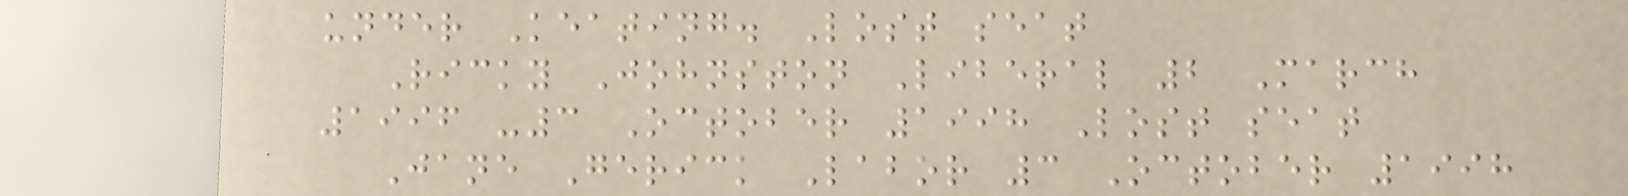under Keating. Lost seat
Ricky Johnston Liberal 2 March
1996 -3 October 1998 Lost seat
Jane Gerick Labor 3 October 1998
